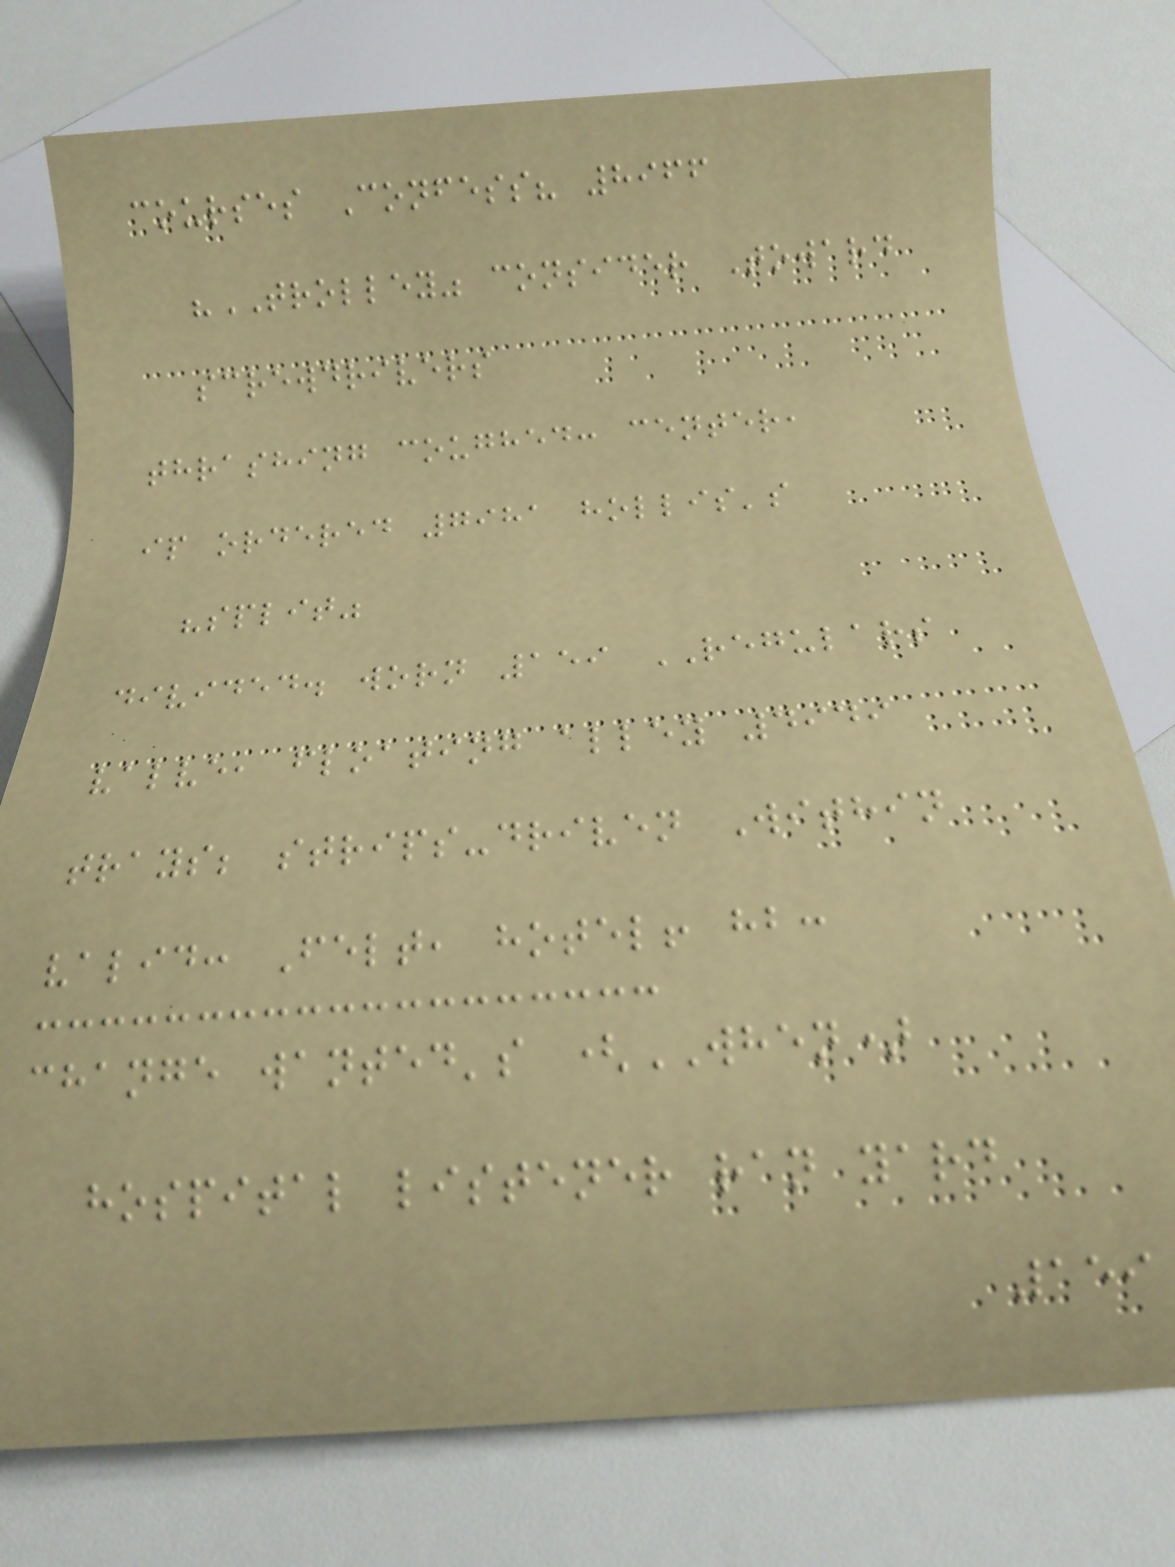courses Confess? 8966
"TROLLEY" consider Toward
screwdrivers
thrashing coughed: center,
ip ordered 7981 hollis's
"split"
divided. worn 159 REGULARS
valve, floating alley 4949
trays; strips-driven Within
valid: Felt, hotel! hb:
change wanted's (WHEN)
hospital listener ran yard
159
